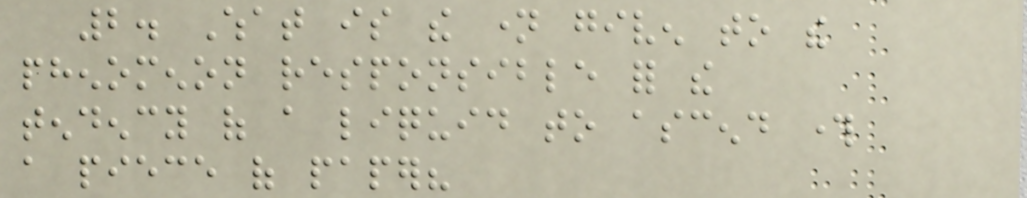2. What is the name given to the
phenomenon responsible for the
tendency of a liquid to ascend through
a piece of paper?
